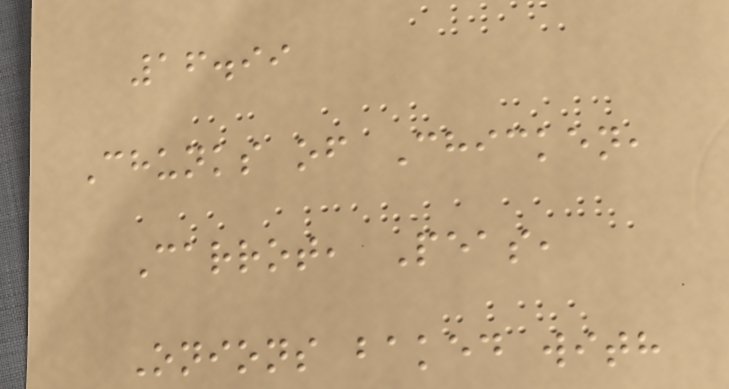16.99
Chunks of Chicken,
Carrot, Peas,
Onions baked with
